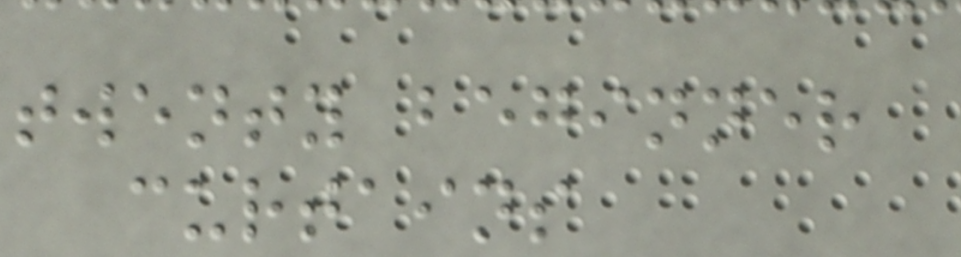twenty beginner
curtains
